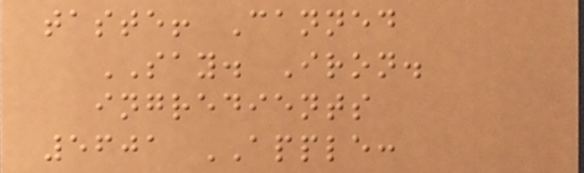taste! Canned
SAY. Iron.
ingredients
5601 APPLE:
